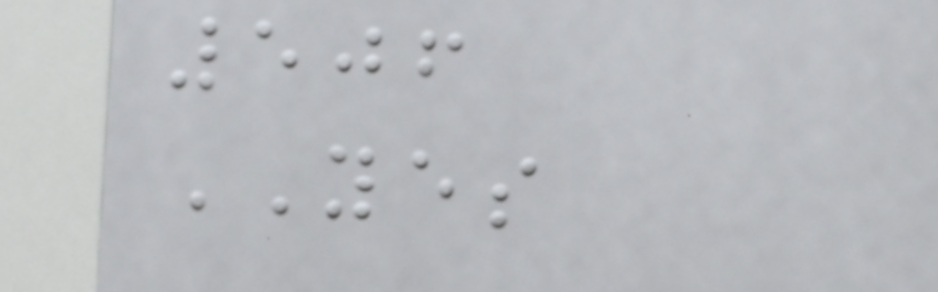506
YES
